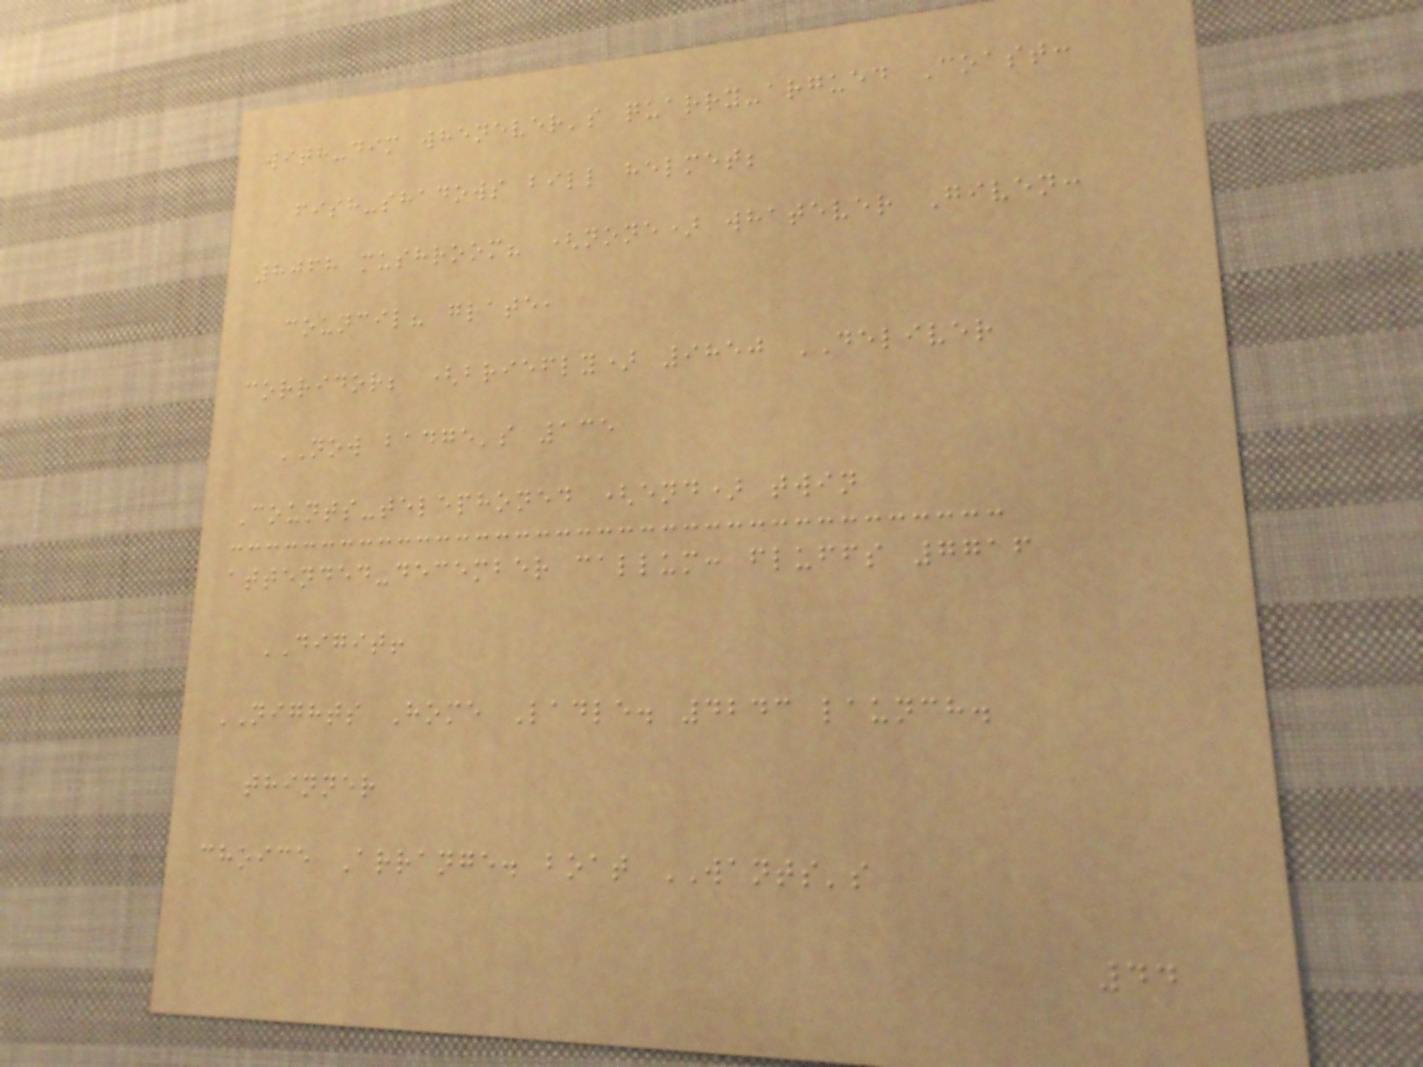with-dim whenever's quarry-argued Coast:
fish-shadows bill helmet;
8068 mushroom? (none) whatever Given:
council? grate,
corridor; (briefly) 9850 DELIVER
NOW badge's 135
Counts-telephoned (end) twin
attended-december callum: fluffs 7716
DIGIT!
NIGHTS Home Ladle. 4243 launch.
thinner
choice Arrange. boat WANTS's
44
